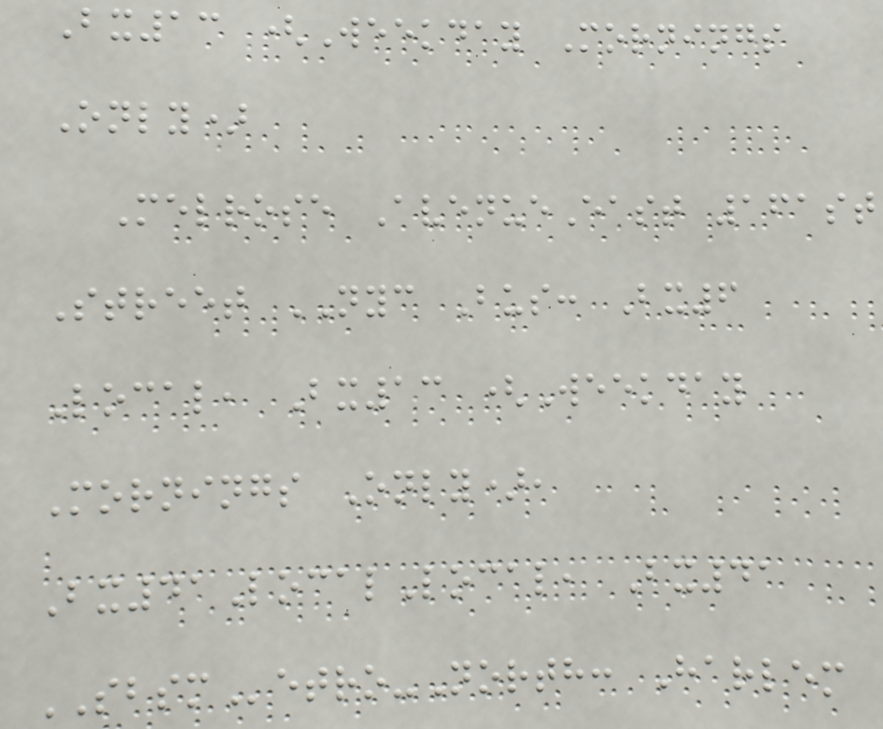Bx13 (Weekday Mornings
Only)
Melrose AvenueEast 161st
Street NYC Bus: Bx6
Local, Bx13 (Weekday
Mornings Only),
Bx41LocalLocal, Bx41
SBSMetro-North: Harlem
